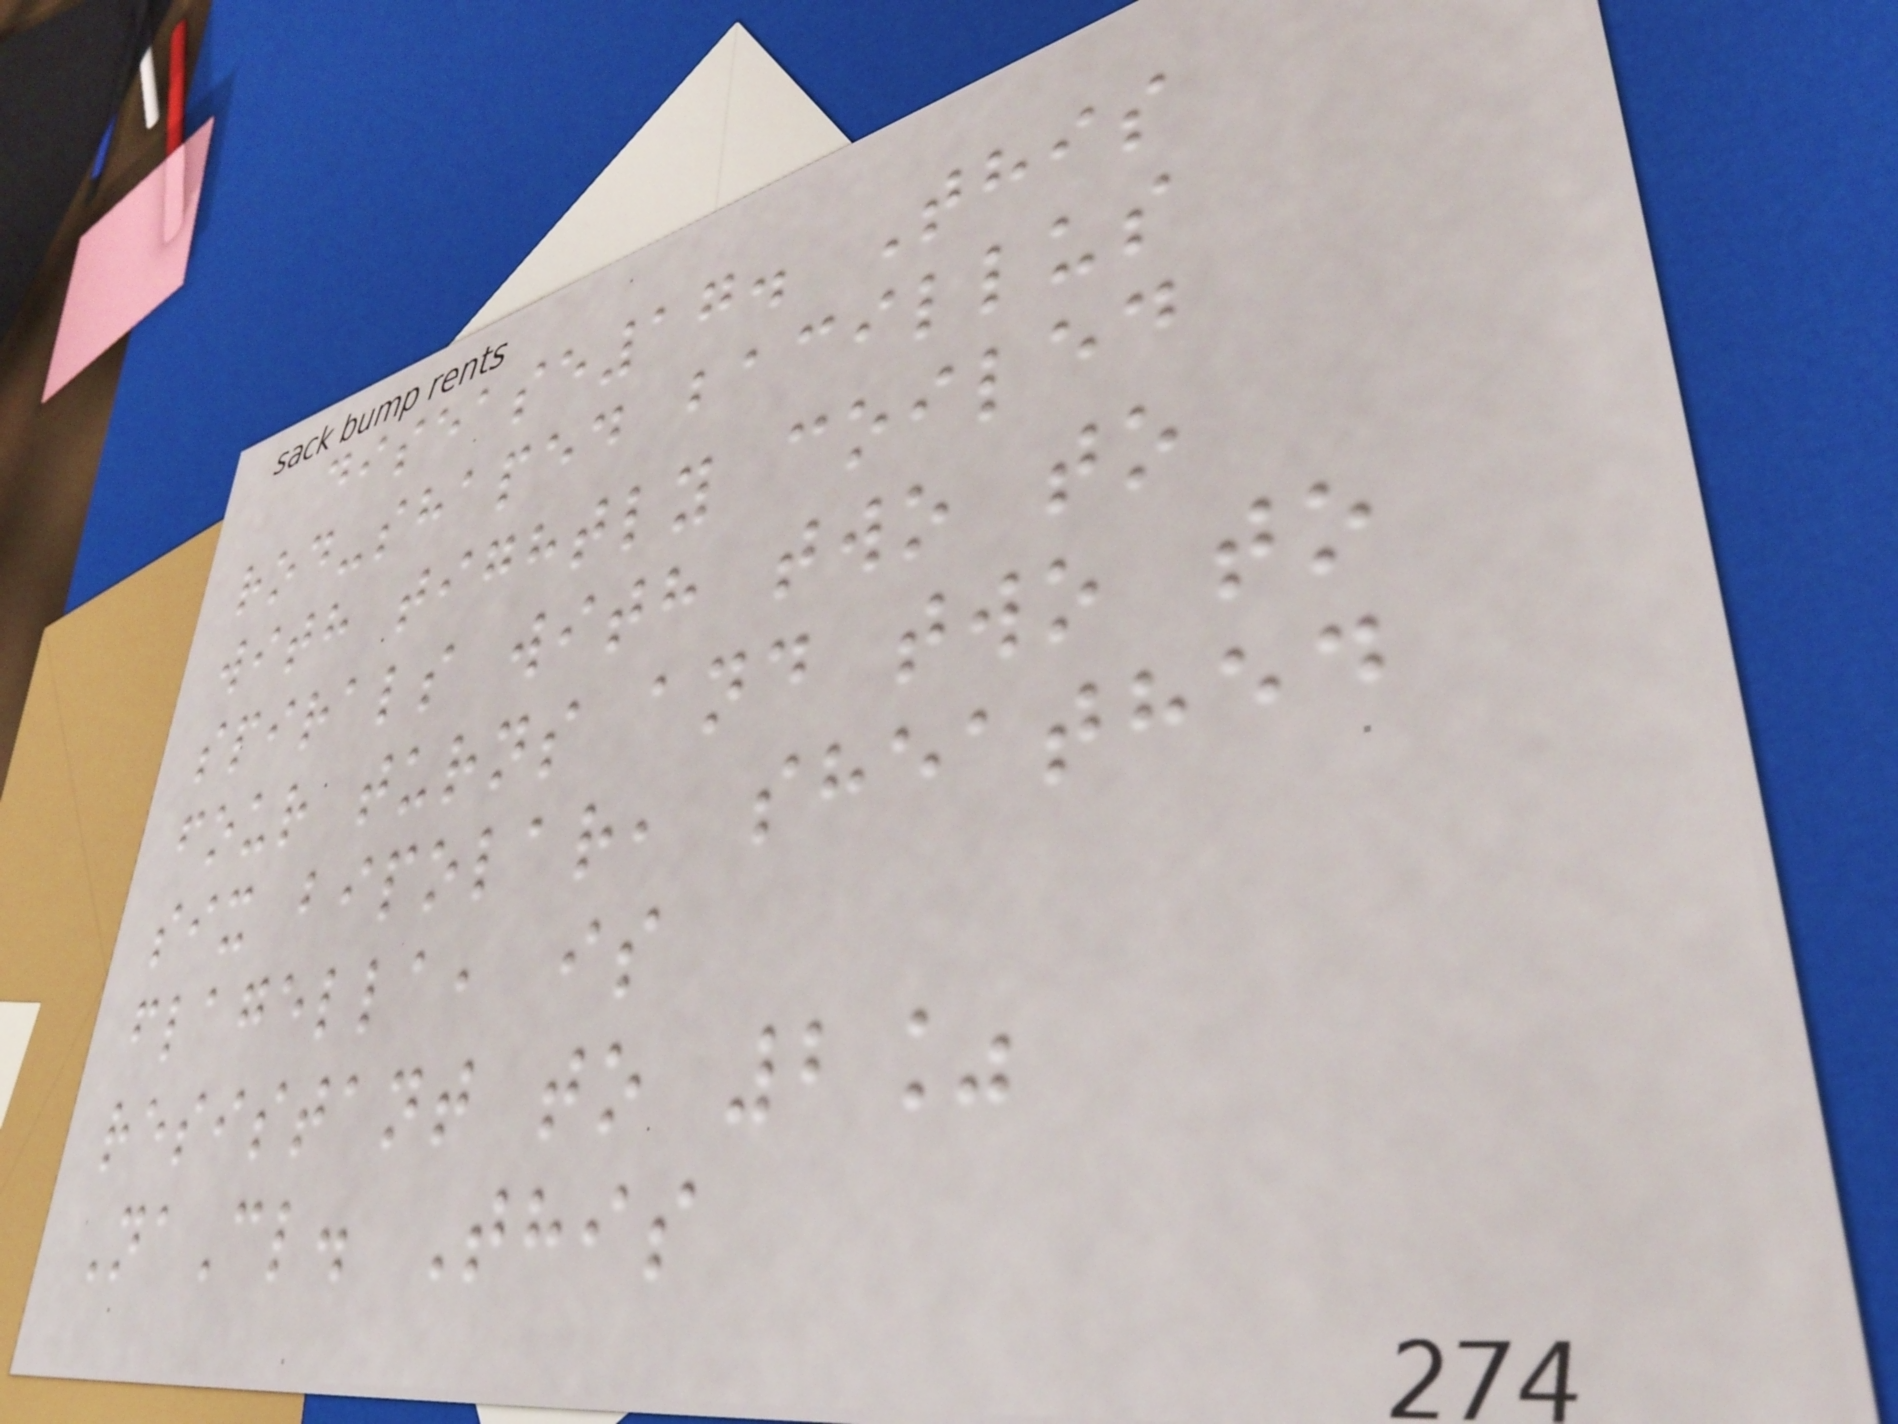disease17. This
rod-shaped bacillus
with tightly coiled
spirals with two to
four turns and two to
six bipolar, sheathed
flagella, is
resistant to 2%
NaCl. This
